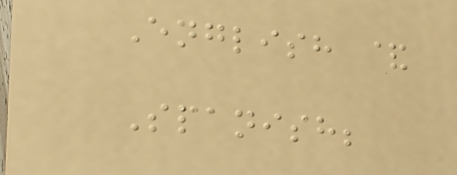English &
Spanish;
